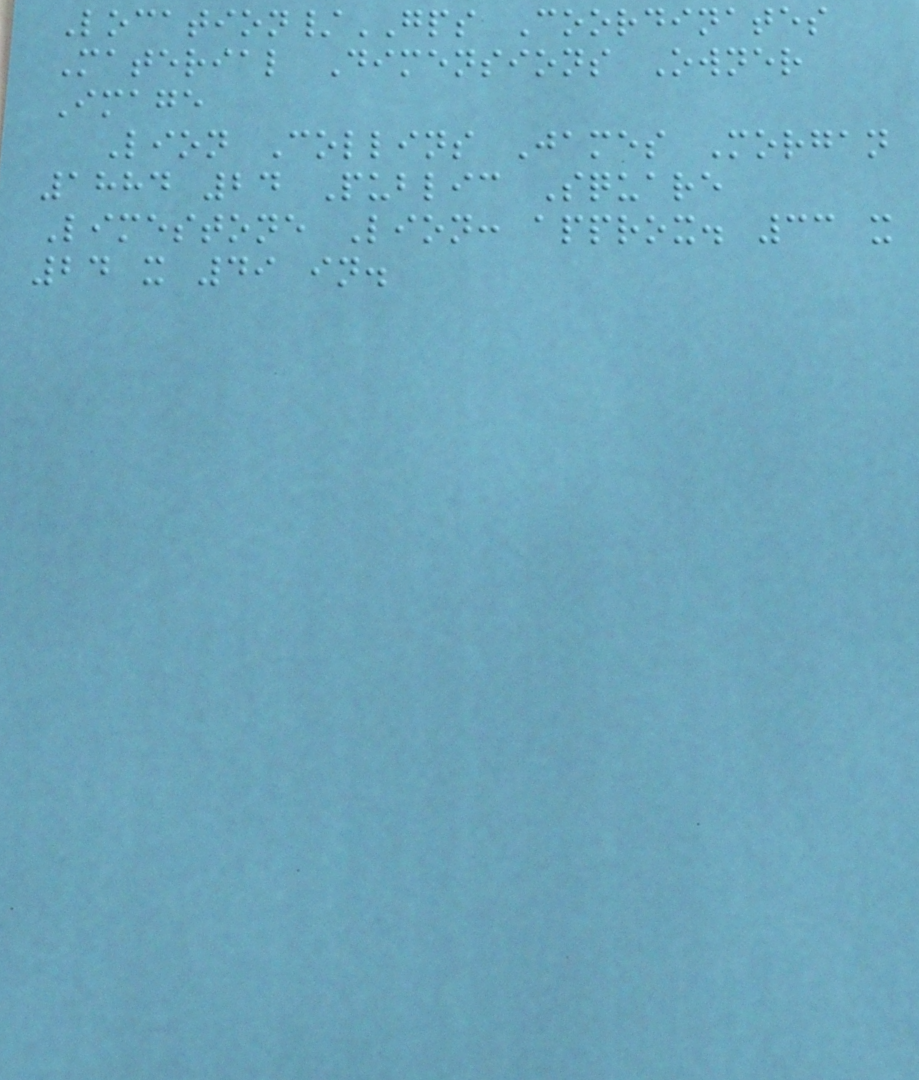Location/GPS Coordinates
Material Dimensions Owner
Image
Lion Collins James Morgan
1884 24 Public Square
Limestone Lion: approx. 33 x
24 x 49 in.
